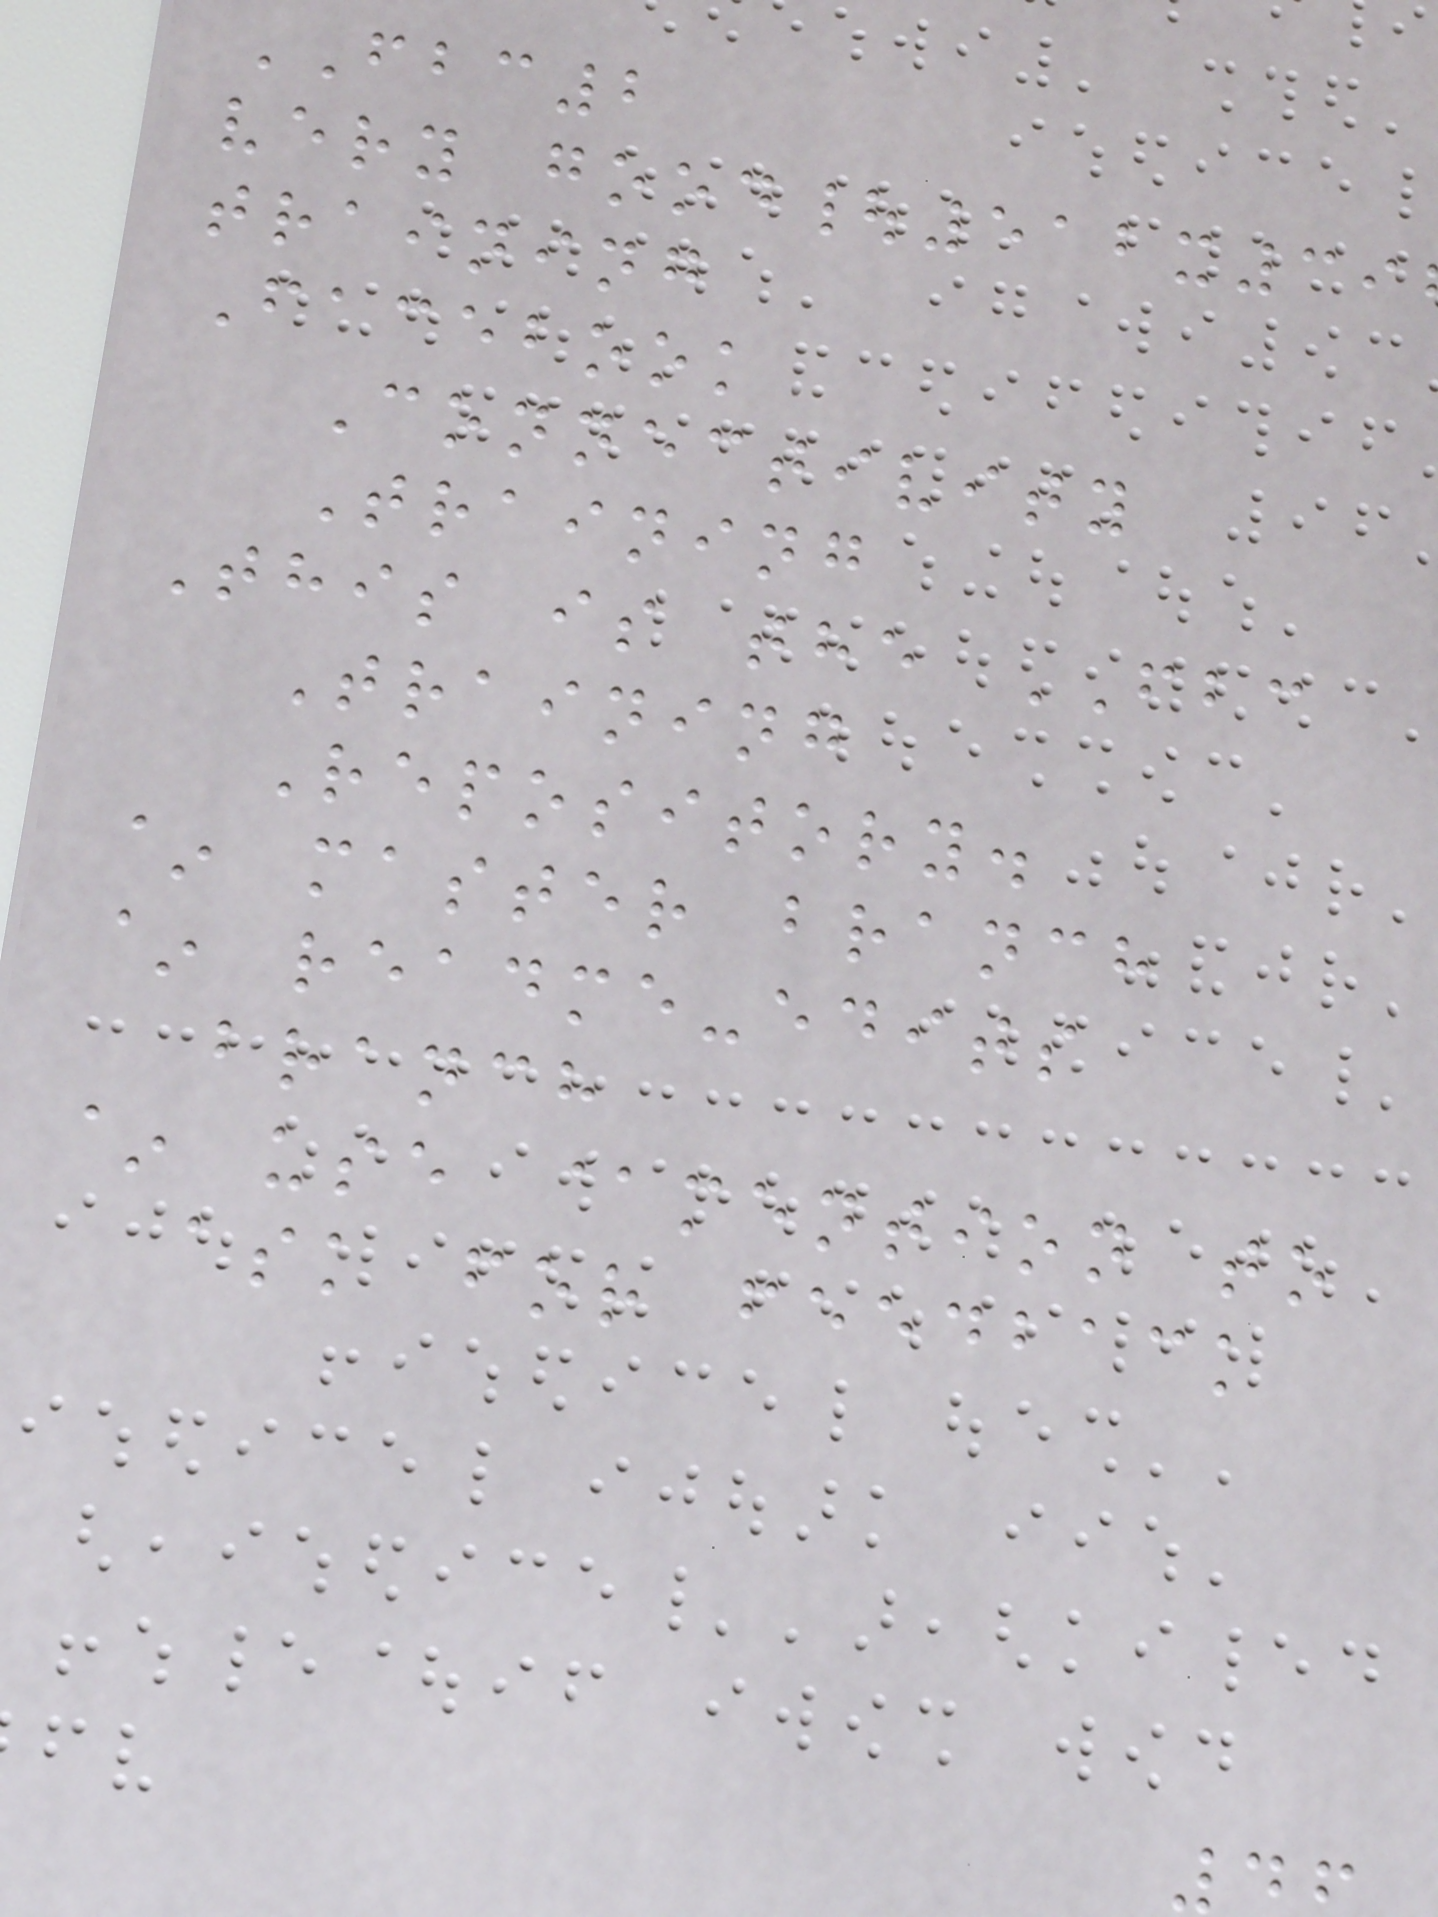FBC2
very good|512x39
training
Facebook
Connectivity
Training
This is the FBC
Training
Repository.
~ master branch
~ readme-edits
branch
~ use @mention to
ask for feedback
